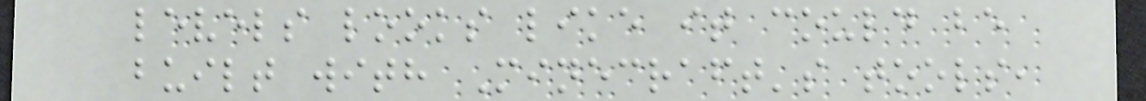levels looks like it could be
built with Minecraft's tools,
